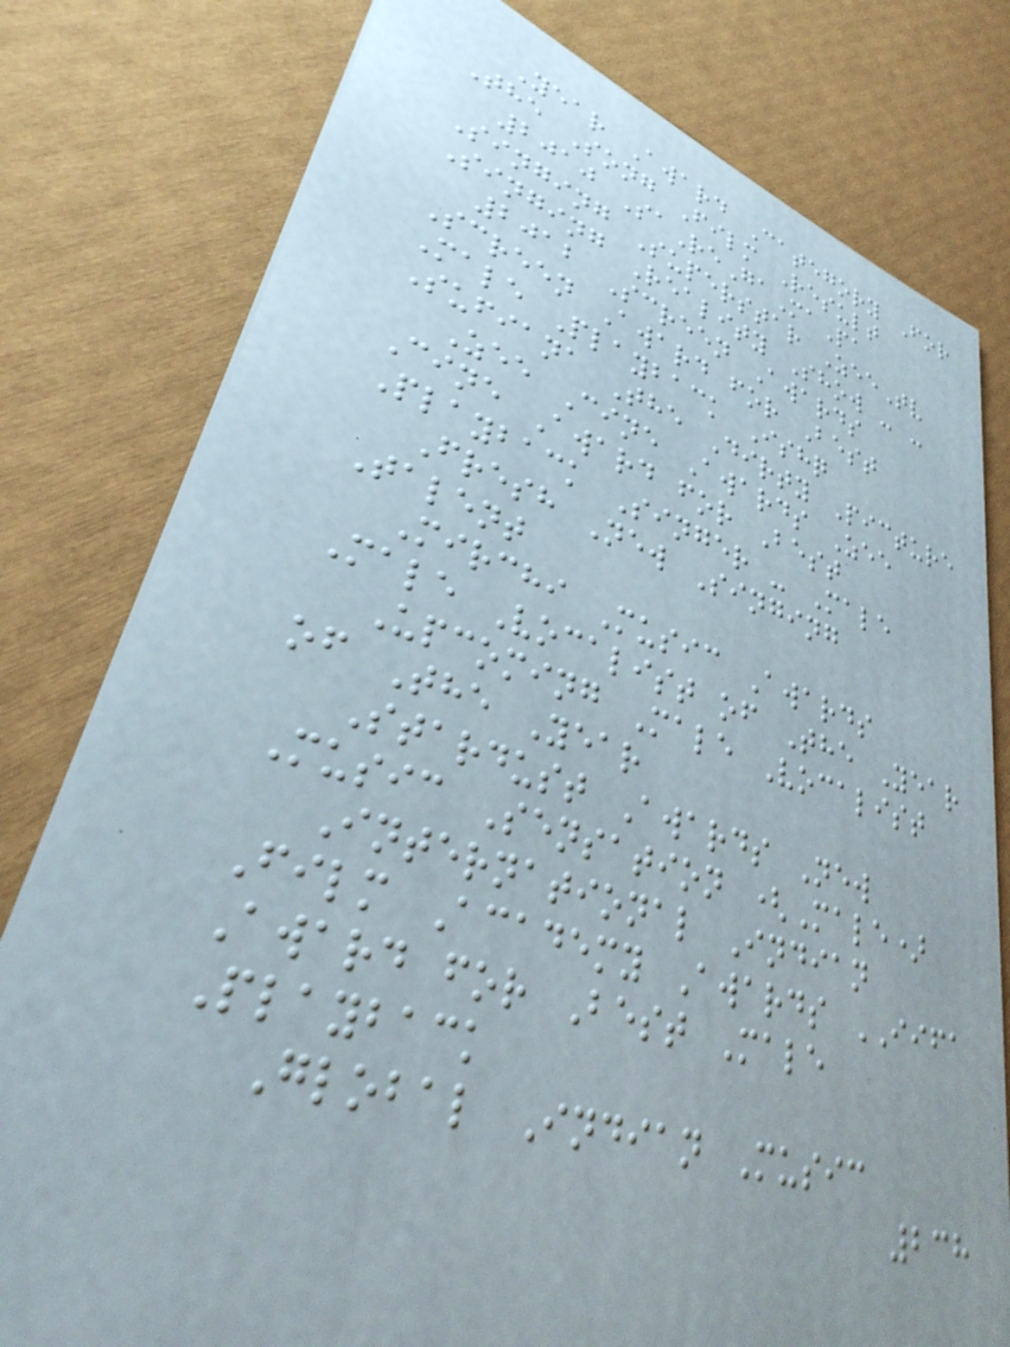Year Award Category For
The Song Film Result
2010 SaReGaMaPa
Singing Superstar ZeeTv
Singing Reality Show - -
2012 Screen Awards
Screen Award for Best
Male Playback Ishq
Sufiana The Dirty Picture
Zee Cine Awards Zee
Cine Award for Best
Playback Singer - Male
Fresh New Singing
Talent
Mirchi Music Awards
Male Vocalist of The Year
Upcoming Male Vocalist
of The Year
Stardust Awards New
Music Sensation (Male)
International Indian
Film Academy Awards IIFA
Award for Best Male
Playback
Global Indian Music
238
